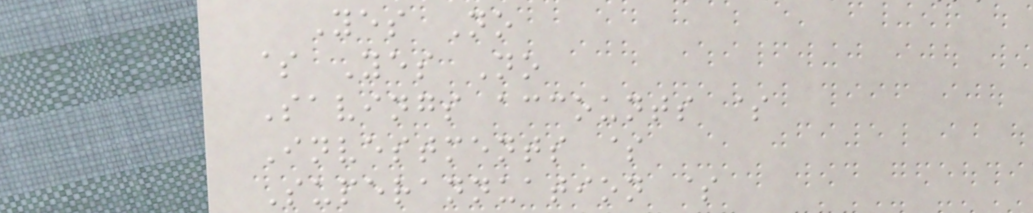Yes No
$ Yes No
Savings accounts $
Investments $
Superannuation $
